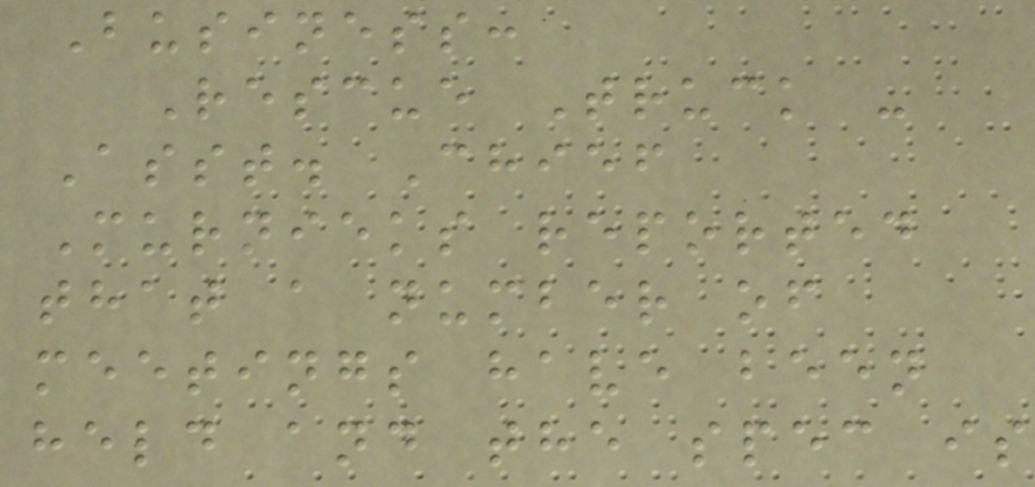Business:
Rescue Truck -
Asst. Chief
Murnieks reported
that a number of
meetings have been
held and the spec is
